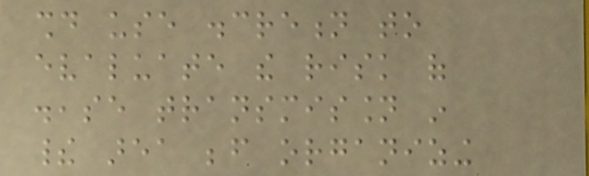should use discretion to
evaluate the risk of
disease transmission in
their area before organizing
